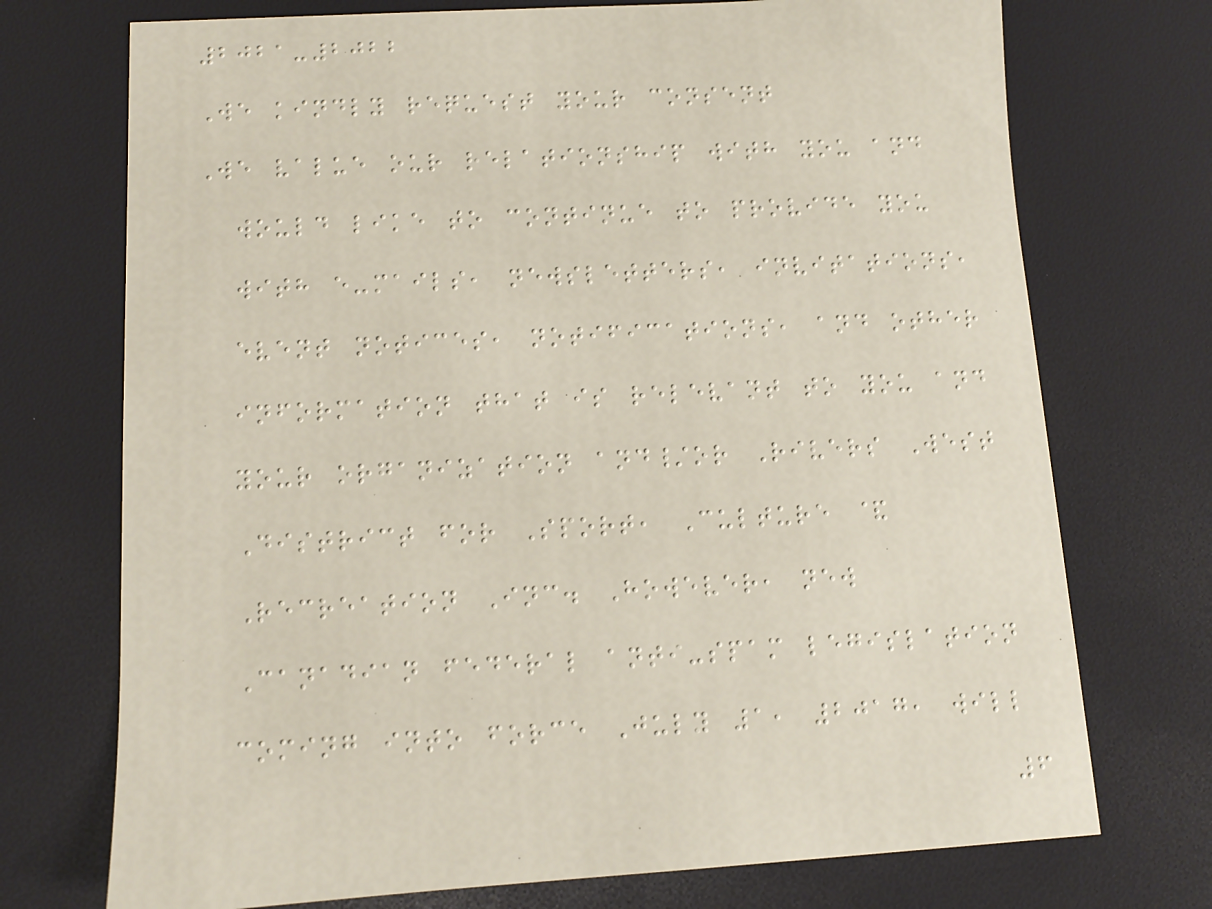2021-2022
We kindly request your consent
We value our relationship with you and
would like to continue to provide you
with e-mails, newsletters, invitations,
event notices, notifications, and other
information that is relevant to you and
your organization and/or Rivers West
District for Sport, Culture &
Recreation Inc. However, new
Canadian federal anti-spam legislation
coming into force July 1, 2017, will
6
